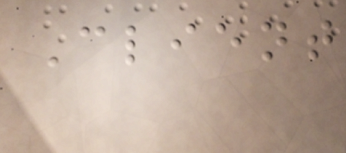Client
